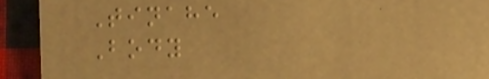Tinahe
Body
